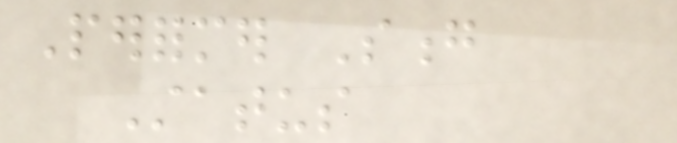Performer Song
Status
